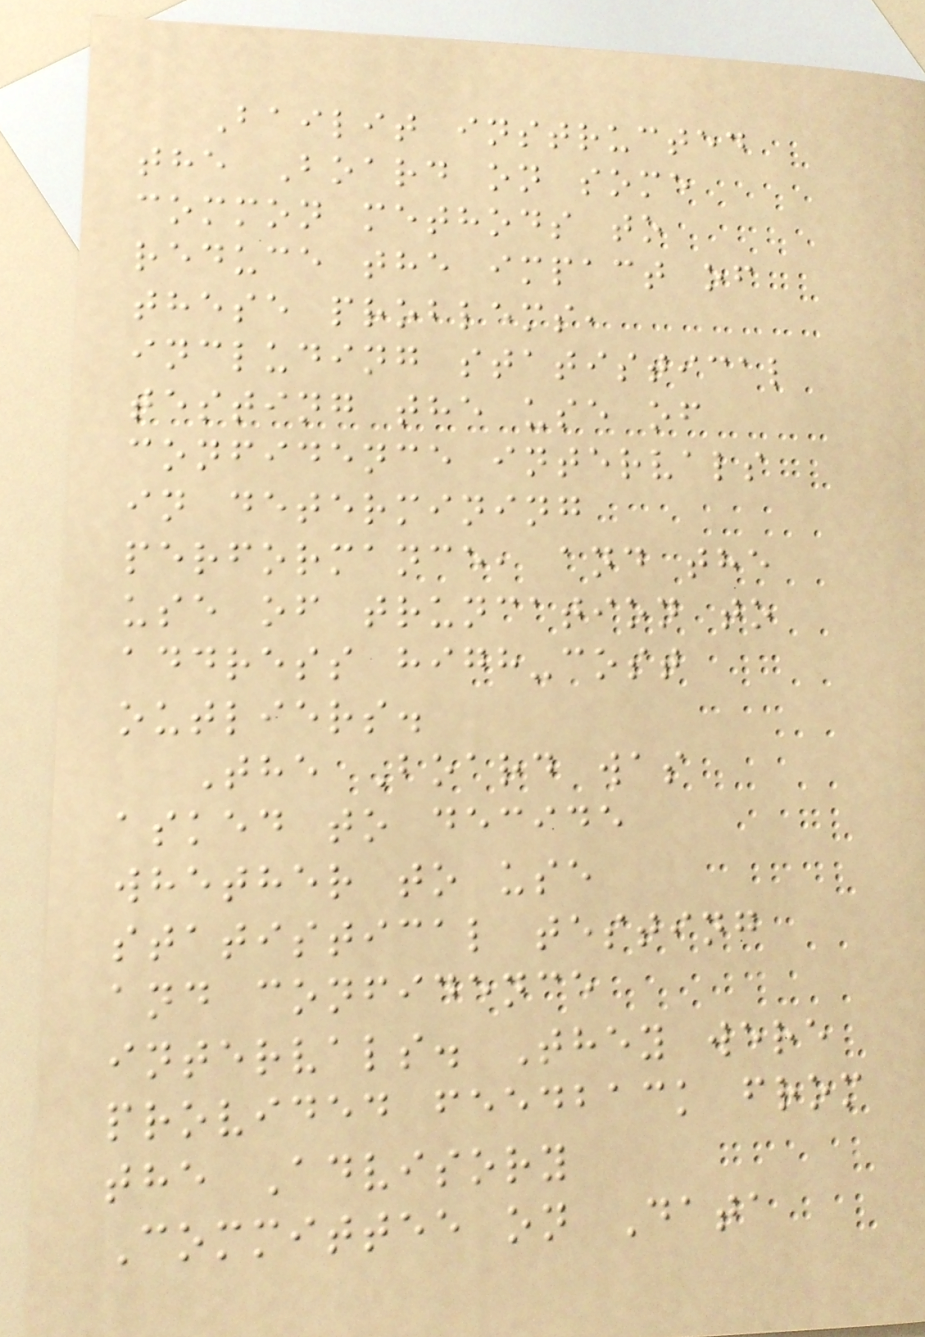Bailit instructed
the Board on some
common methods to
reduce the impact of
these problems,
including statistical
testing the use of
confidence intervals
in determining
performance, and the
use of truncation to
address high-cost
outliers.
The Board was
asked to decide
whether to use
statistical testing
and confidence
intervals. They were
provided feedback from
the Advisory
Committee on Data
